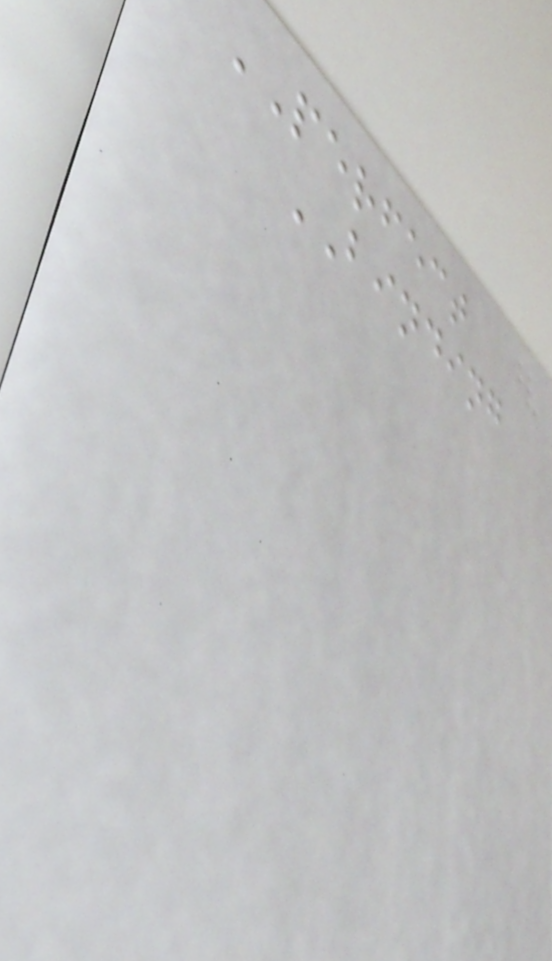PERFECT
BINDING
